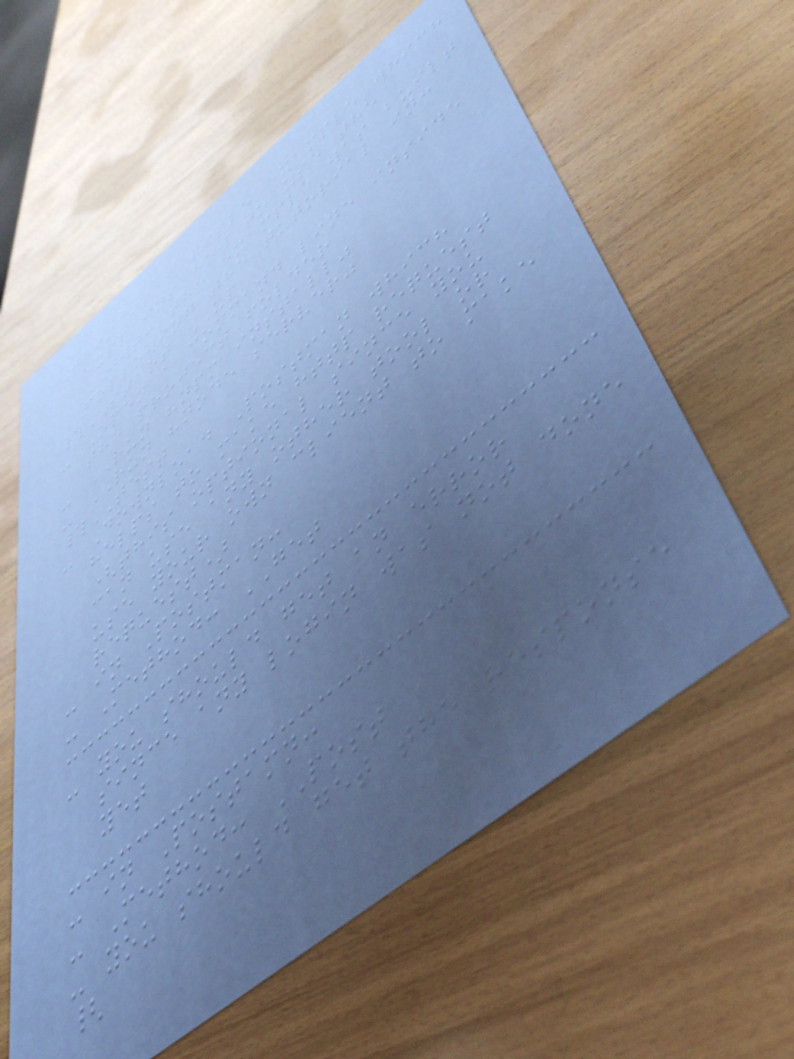This is a siple example which
explains how to use the
JWT, the example was built
following the tutorial in:
#START UP
- Open a command line inside
the project folder
- RUN "npm install"
- RUN "node server"
#TEST
- Download Postman which
helps to make http request
(this optional since you
can use any other tool or
use your own client to make
request)
- in Postman:
- Method: GET
- you should get an error
since any login was not done
yet
- in Postamn:
- Method: POST
- you should get the response
{
